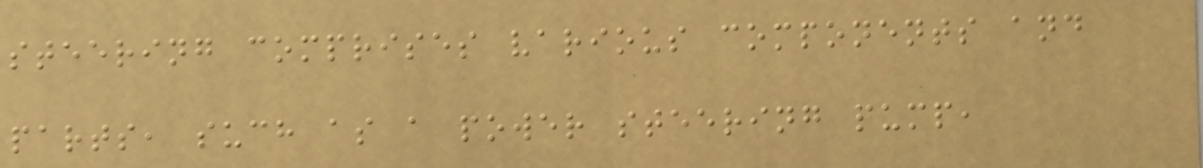steering comprises various components and
parts, such as a power steering pump,
